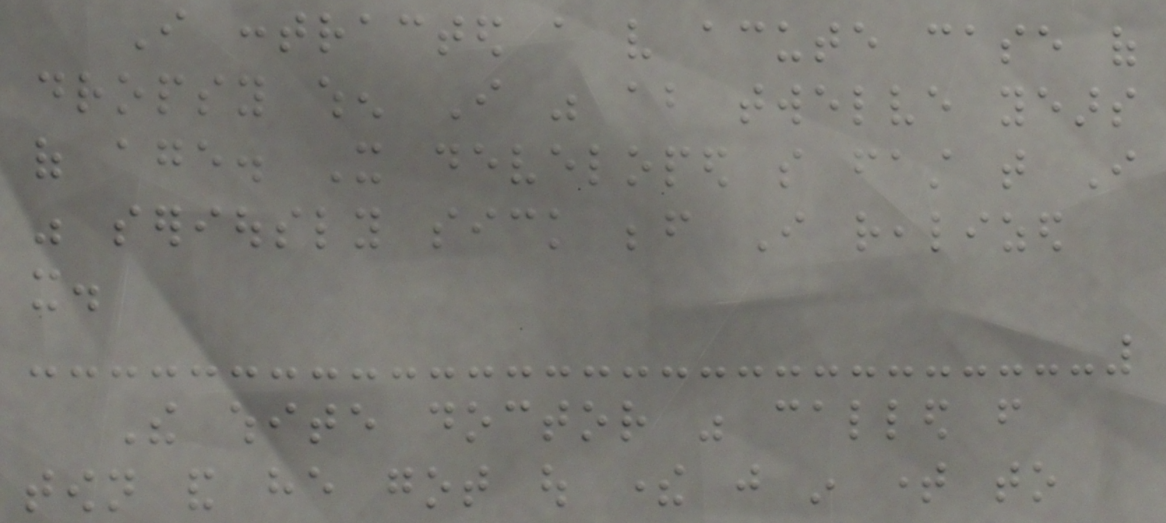I contracted a very acute case of
dropsy when I was about twelve years
of age. It developed so fast that I
was seriously sick before I realized
it.
The white doctor was called from
town and he got out there just in time to
